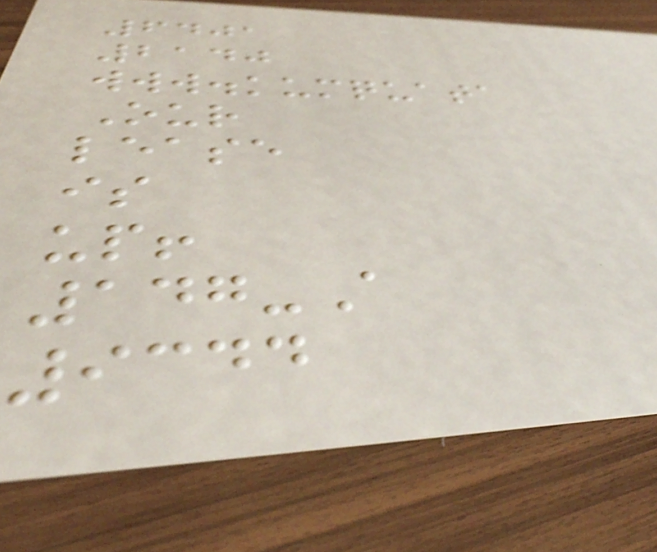6401
2140
www.kumquata
Our
lease
is
up!
147-A
9344
